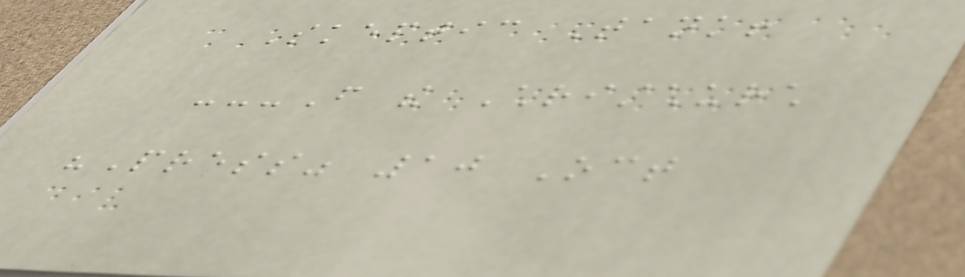Skeptic Tank!
---From the Christchurch
"Press" 10 Oct
